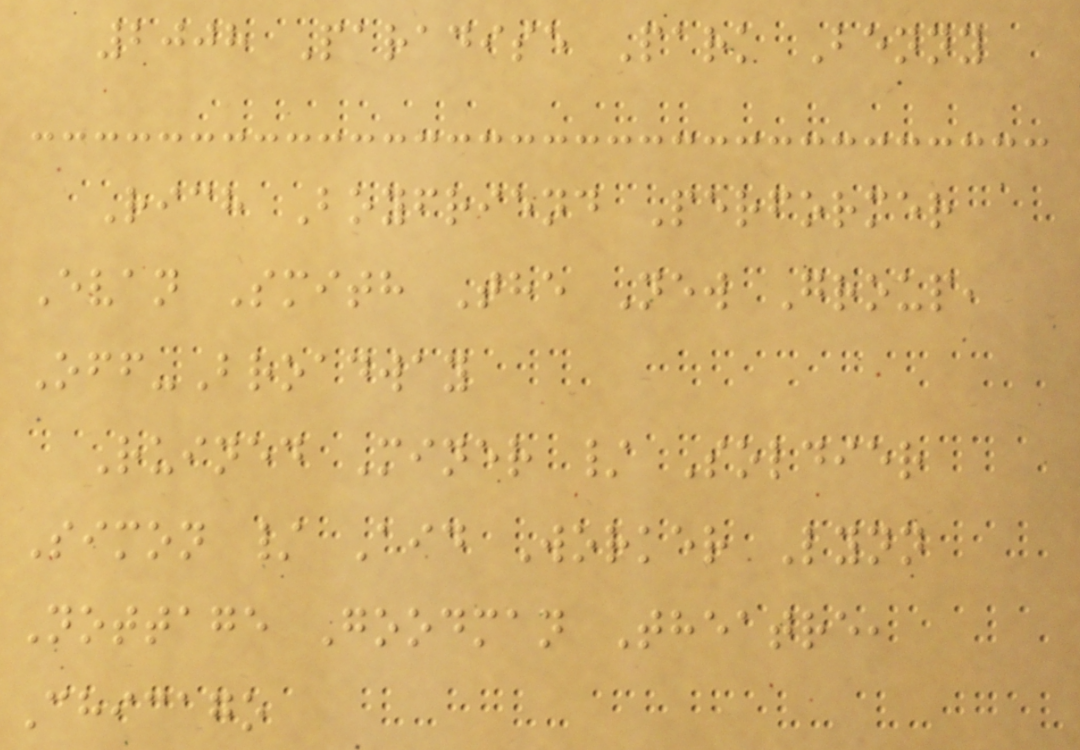2008 Paradise Park Benny
Rich Boyfriend Performer
Evan Smith The New Group,
Off-Broadway
Ruined Miner / Soldier
Simon / Aid Worker Lynn
Nottage Goodman Theatre,
Chicago
